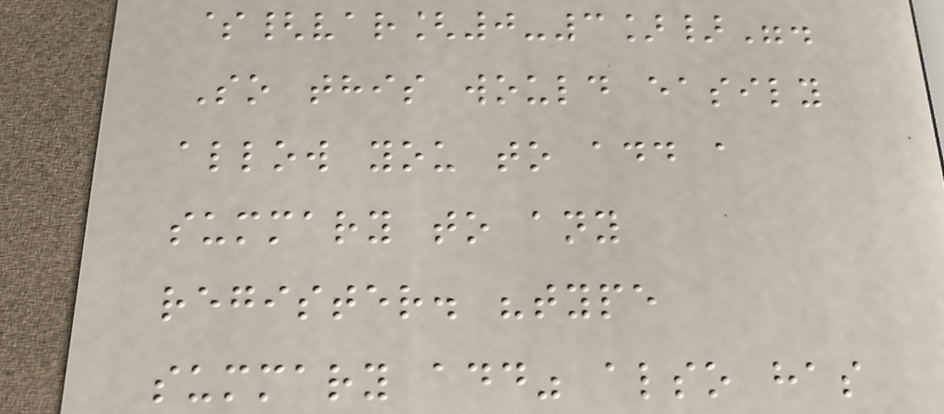${var[0-3]}".
So this would easily
allow you to add a
summary to any
register. "type
summary add" also has
